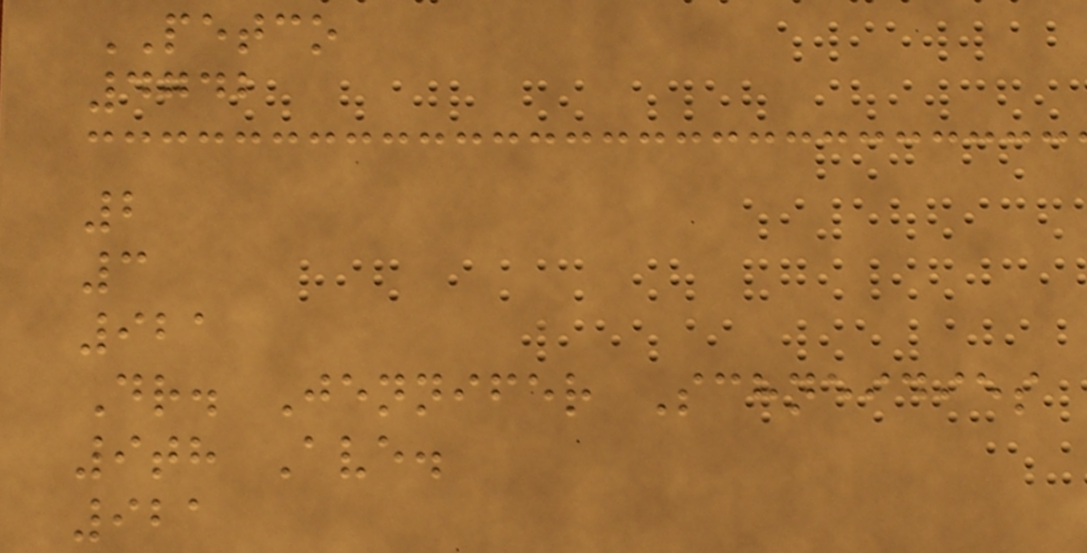PETCO
4742
2
3
921
Dr. Jennifer Schneidies
9th Ave.
921
